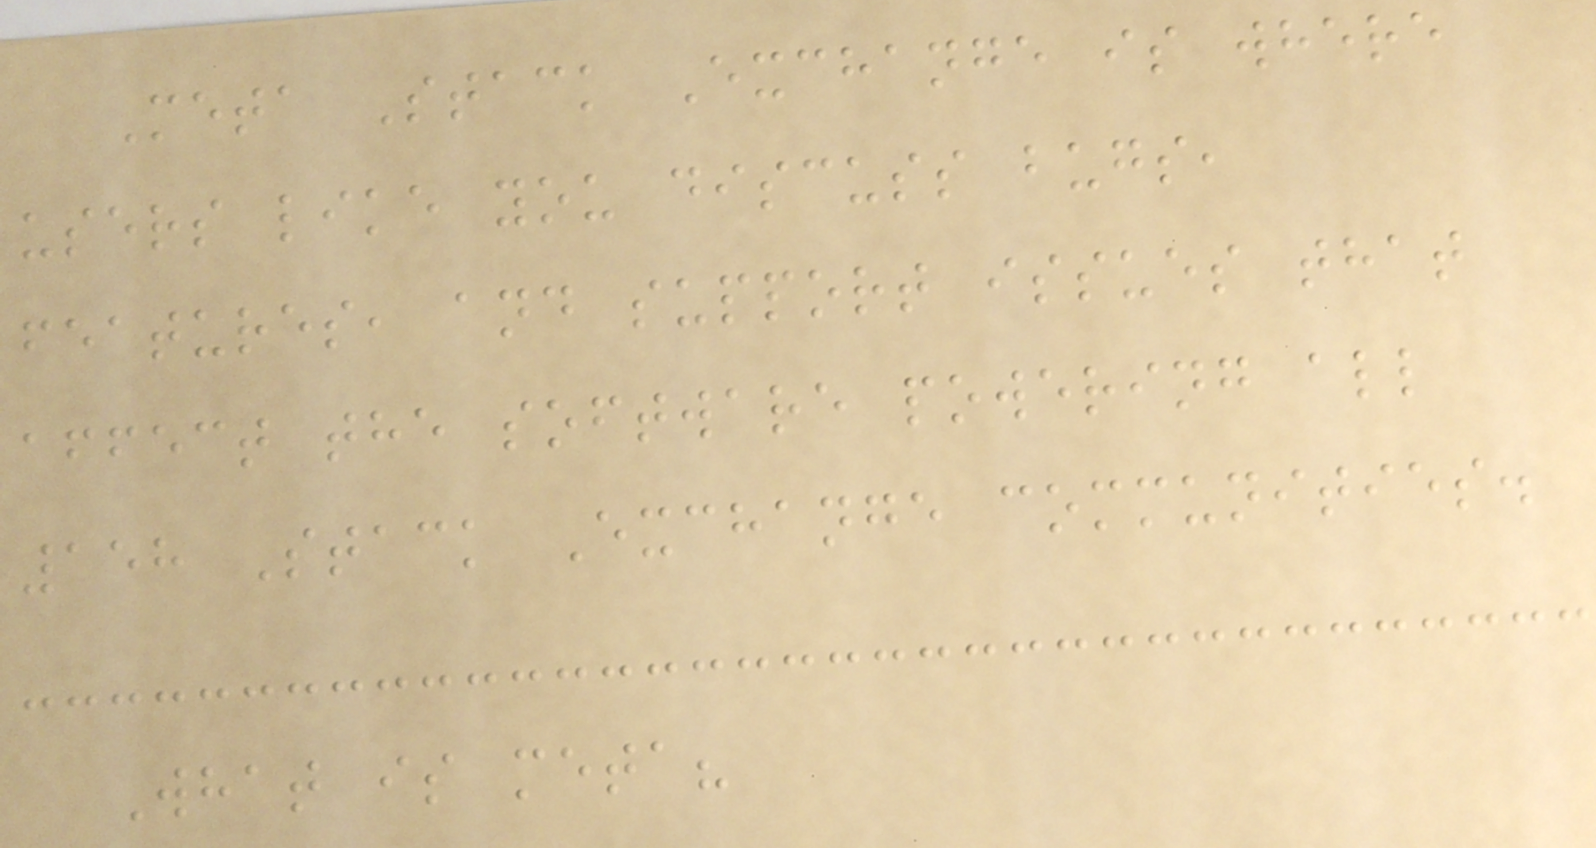Meta Stack Exchange is where
users like you discuss bugs,
features, and support issues that
affect the software powering all
158 Stack Exchange communities.
What is meta?
